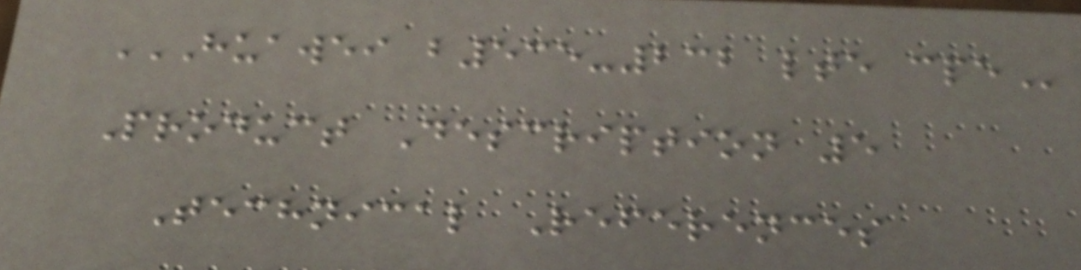HUAWEI B535-232 LTE CPE
Product Description 5
Technical References
